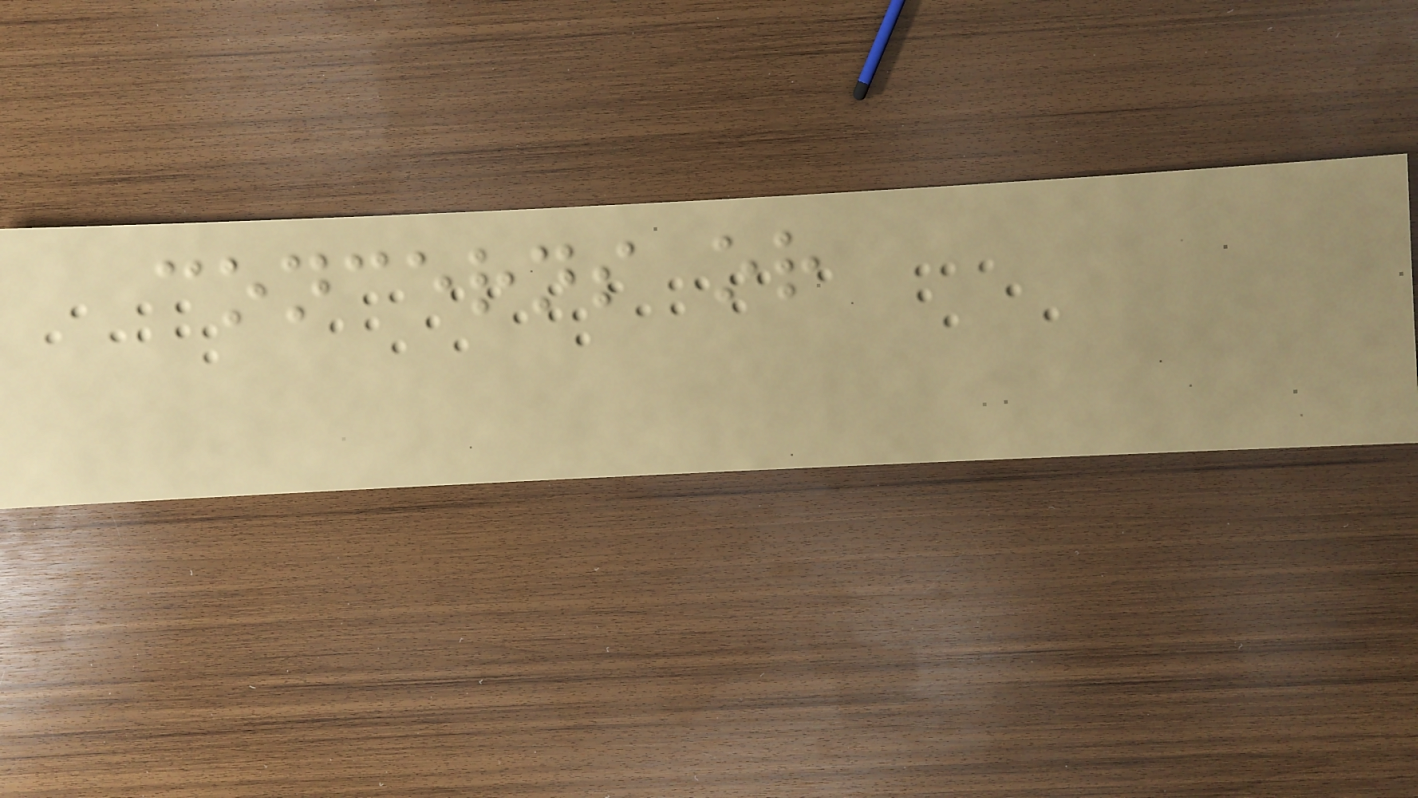concerns or
